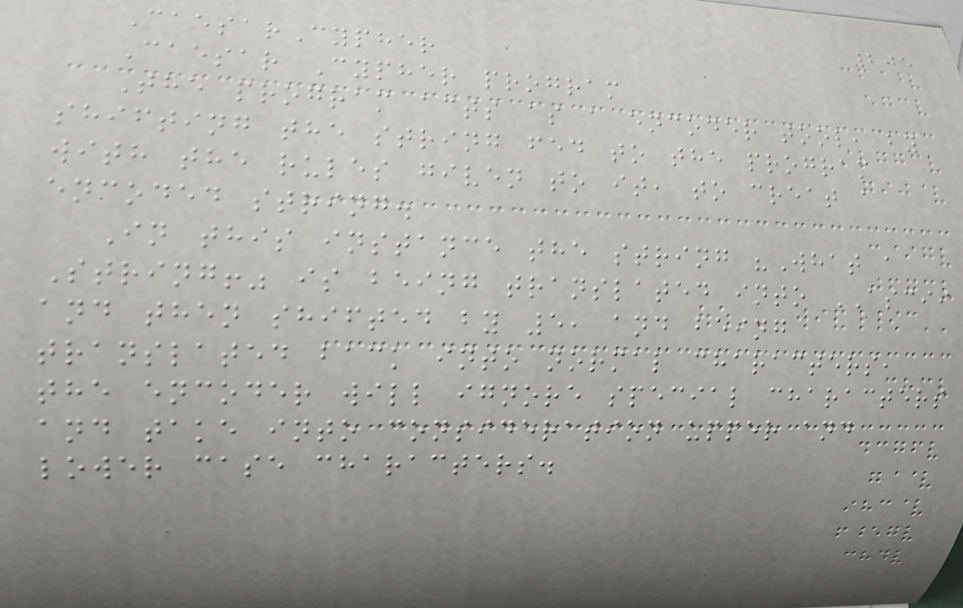205
CaesarCypher
Caesar Cypher program
The program acts as a encoder tool, by
shifting the string fed to the program
with the rules given to it, to creat a
encoded string.
In this instance the string "What a
String!" is being translated into ASCII
and then shifted by 5, and being
translated back into normal characters,
the encoder will ignore special characters
and take into consideration upper and
lower case characters.
